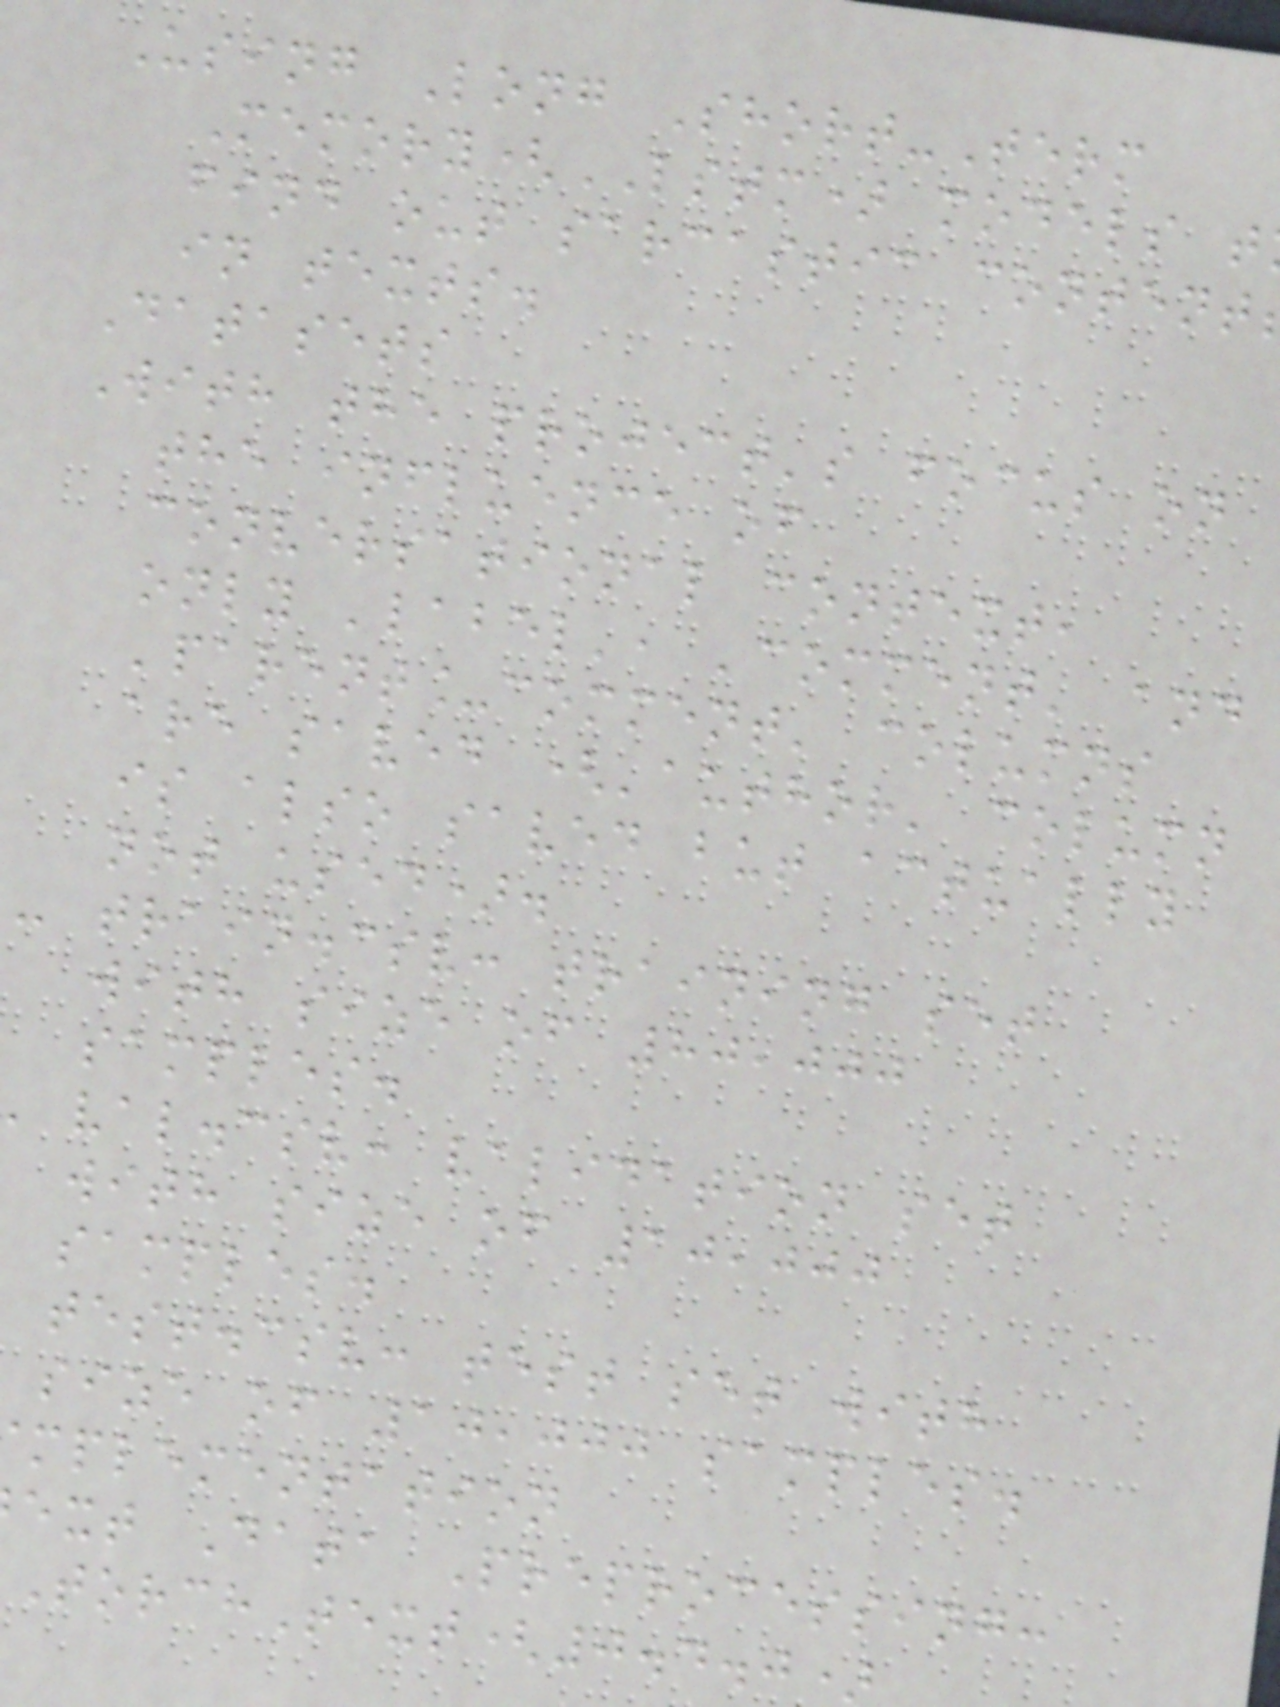Using Long Short-Term
Memory(LSTM) models t
find out sarcastic content
in texts.
Datasets
With the project's focus on
the influence of
conversational context,
only 'label', 'comment' and
'parent_comment' columns
are saved ('author' column
is also saved but actually
not used).
- train.csv: training set
with size of 80,000
samples.
val.csv: validation set
with size of 10,000
samples.
test.csv: test set with
size of 10,000 samples.
mplementation
ext Data Preprocessing:
TorchText(0.4.0)
